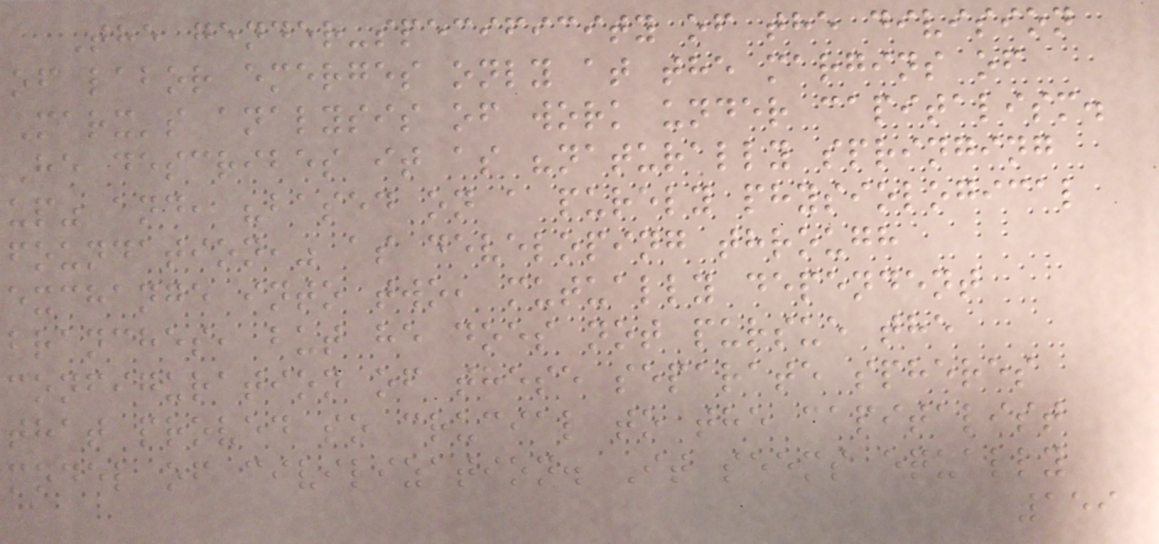The gender-specificity of the division
of labor emerges only at the margins of
Marx's analysis of work under capitalism.
He describes it as "naturally springing
up" and, "based on a purely physiological
foundation," as developing through
exchange into two, mutually dependent
branches, but he does not pursue the
configuration of these separate spheres
that proved so crucial to the capitalist
model of civilization. It seems equally
159
